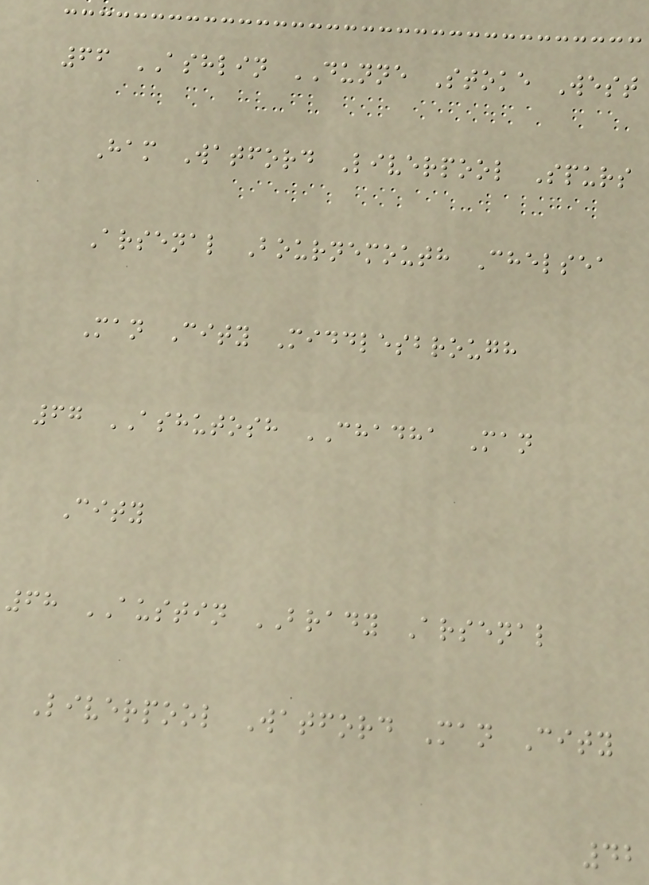66 ASHLIN DUNNE Stoke West
Ham Watford Liverpool Spurs
Arsenal Bournemouth Chelsea
Man City Middlesbrough
67 ASHUTOSH CHADHA Man
City
68 AUSTIN BRADY Arsenal
Liverpool Watford Man City
42
